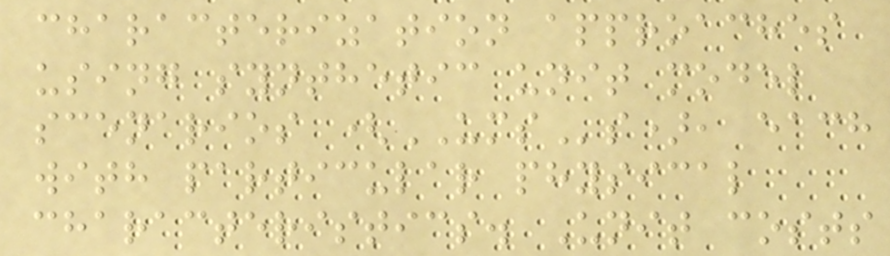characterization approaches
using synthetic unit model
scenarios (UMSs), each
with particular physical
characteristics. Unit costs
